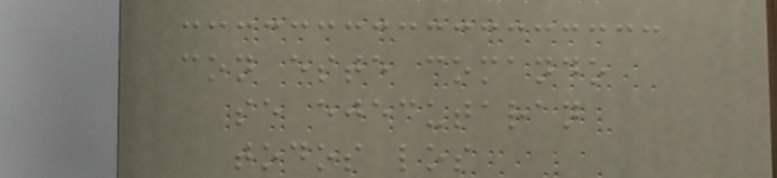con este comando
se ejecutaran
todos los
